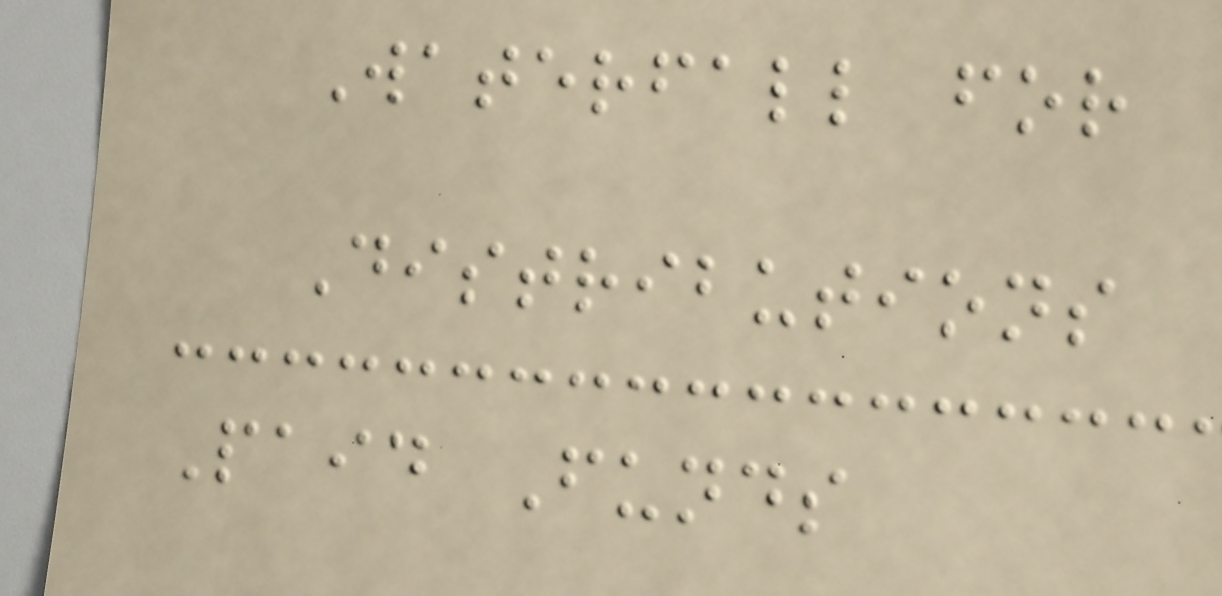Waterfall for
Distributions
Paid Funds
